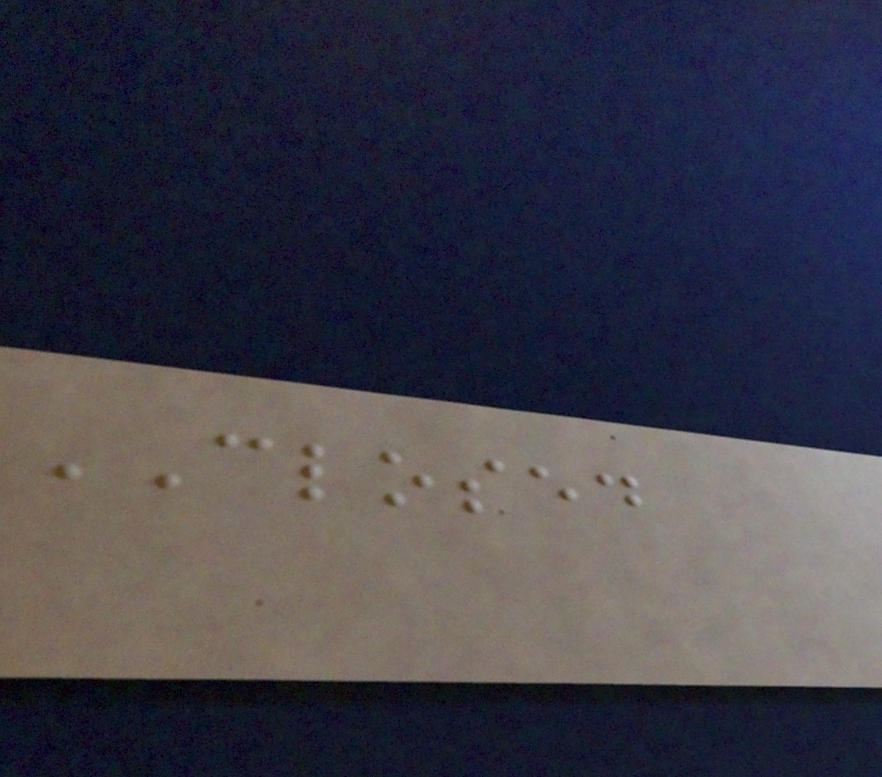CLOSED
